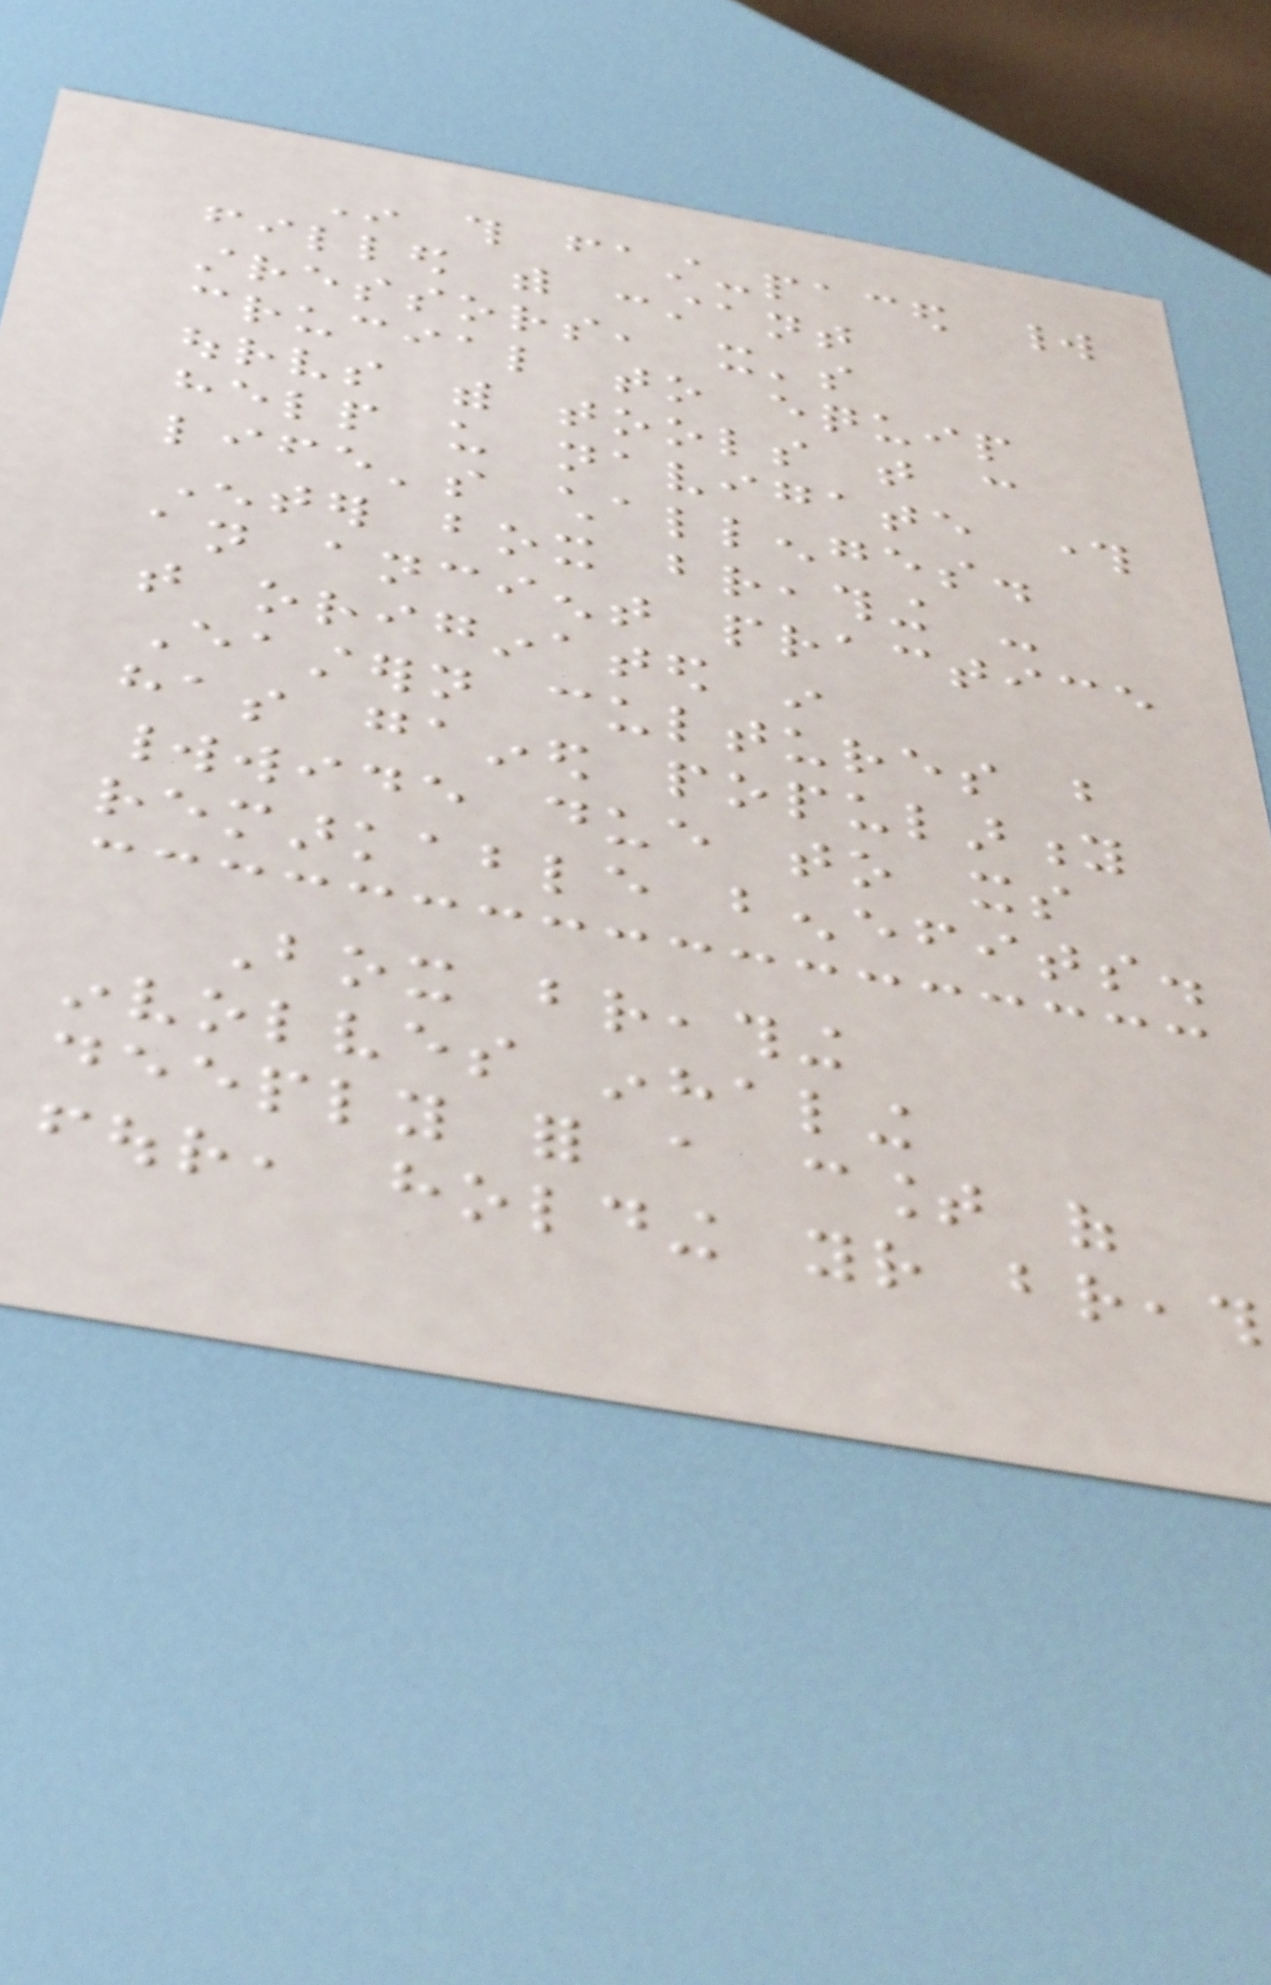In this fast-paced world
filled with constant
stressors, it's
crucial to equip
ourselves with tools that can
help us navigate through
life's challenges.
Enter box breathing -
an ancient practice
that originated in
Eastern cultures but
has gained popularity
worldwide due to its
remarkable benefits.
Box breathing
involves inhaling
deeply for a count of
four, holding your breath
